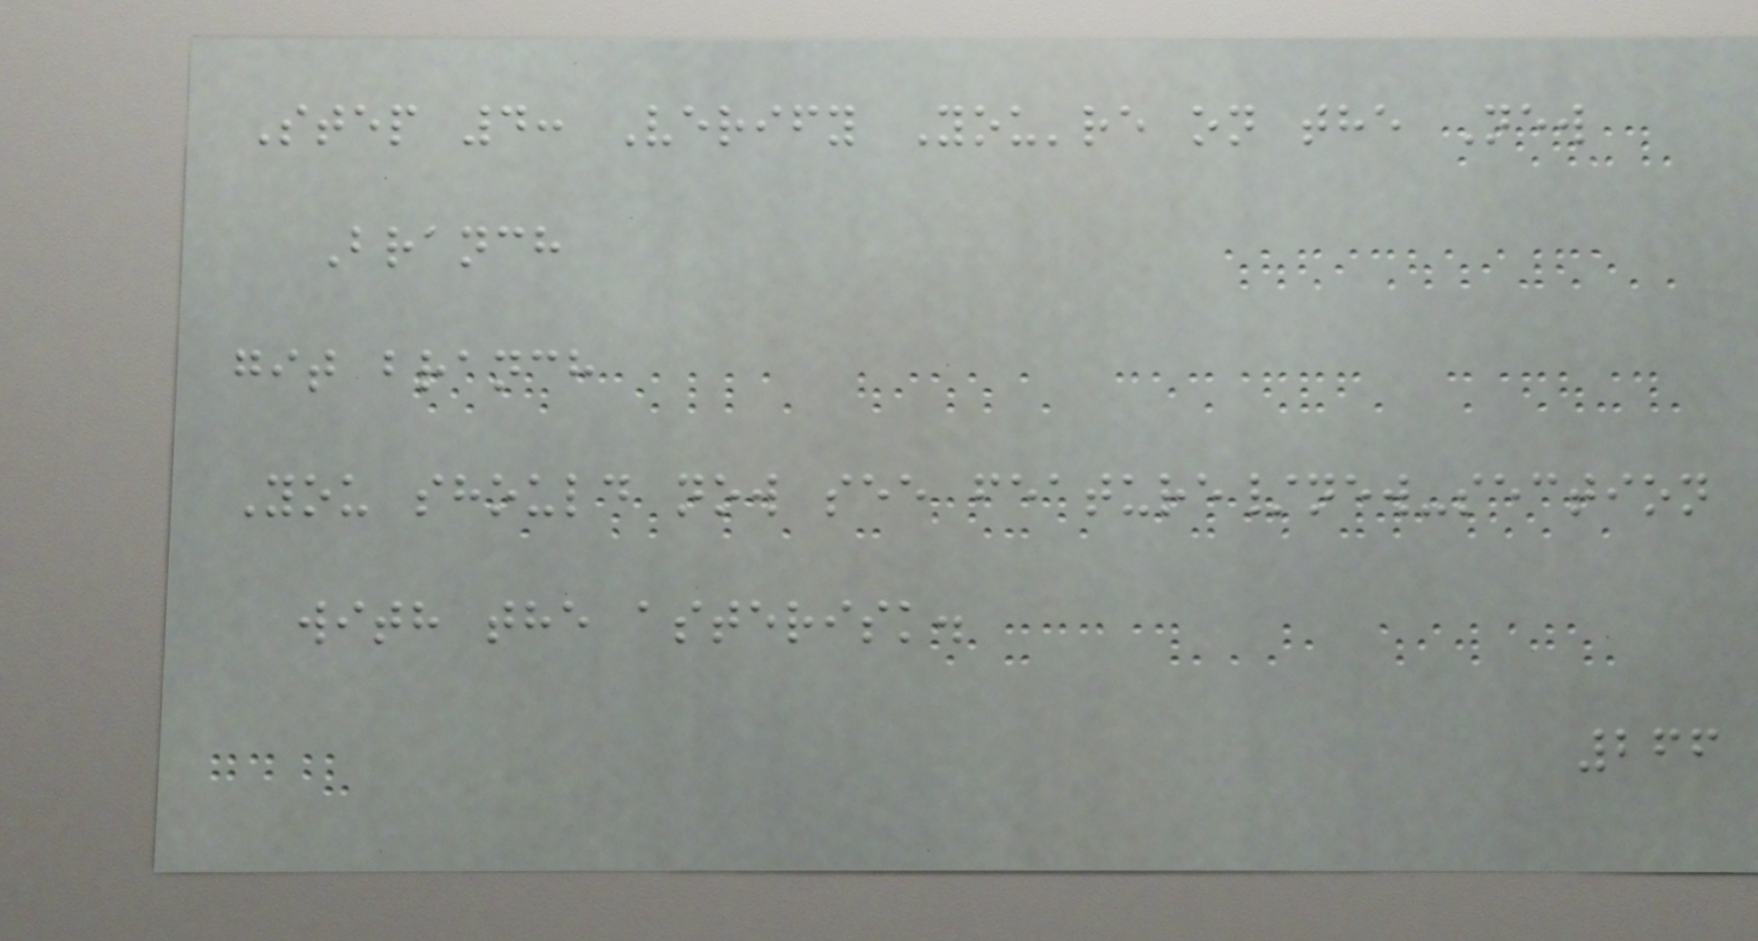Step 4: Verify You're on the New
Branch
git branch
You should now see feature/new-section
with the asterisk.
266
